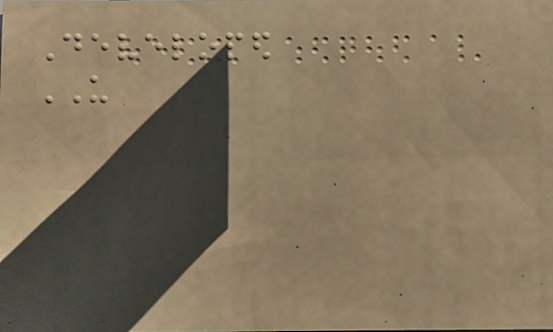Developed
US
